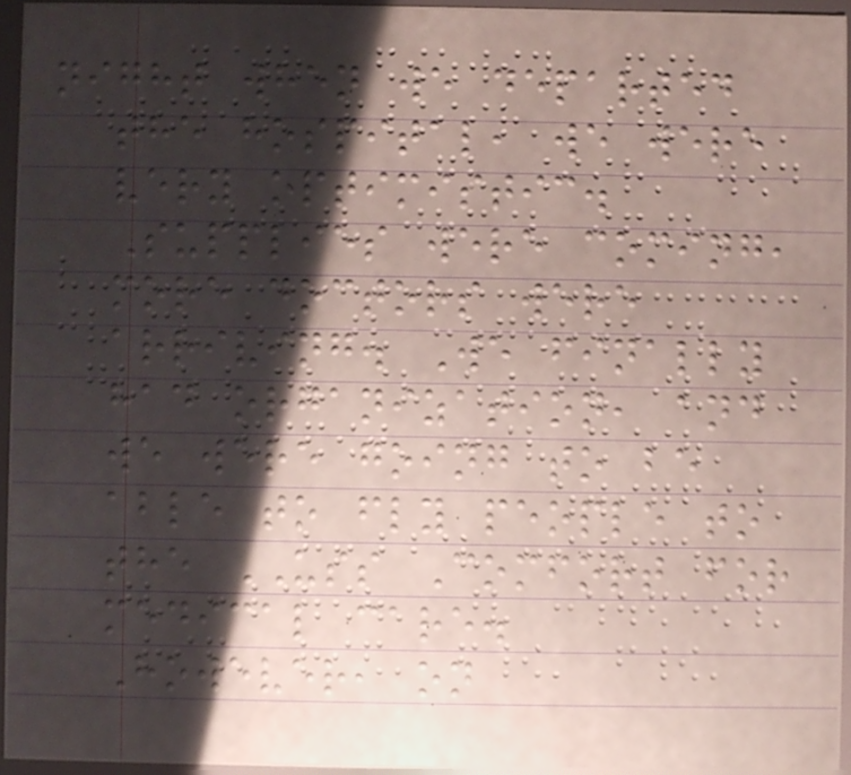night when we departed
the hospital, we were
very optimistic.
Supplies were coming,
more doctors were
arriving. We finally
had organization, and
we were going to be
able to fly people to
the USS Comfort for
medical care.
However, on
